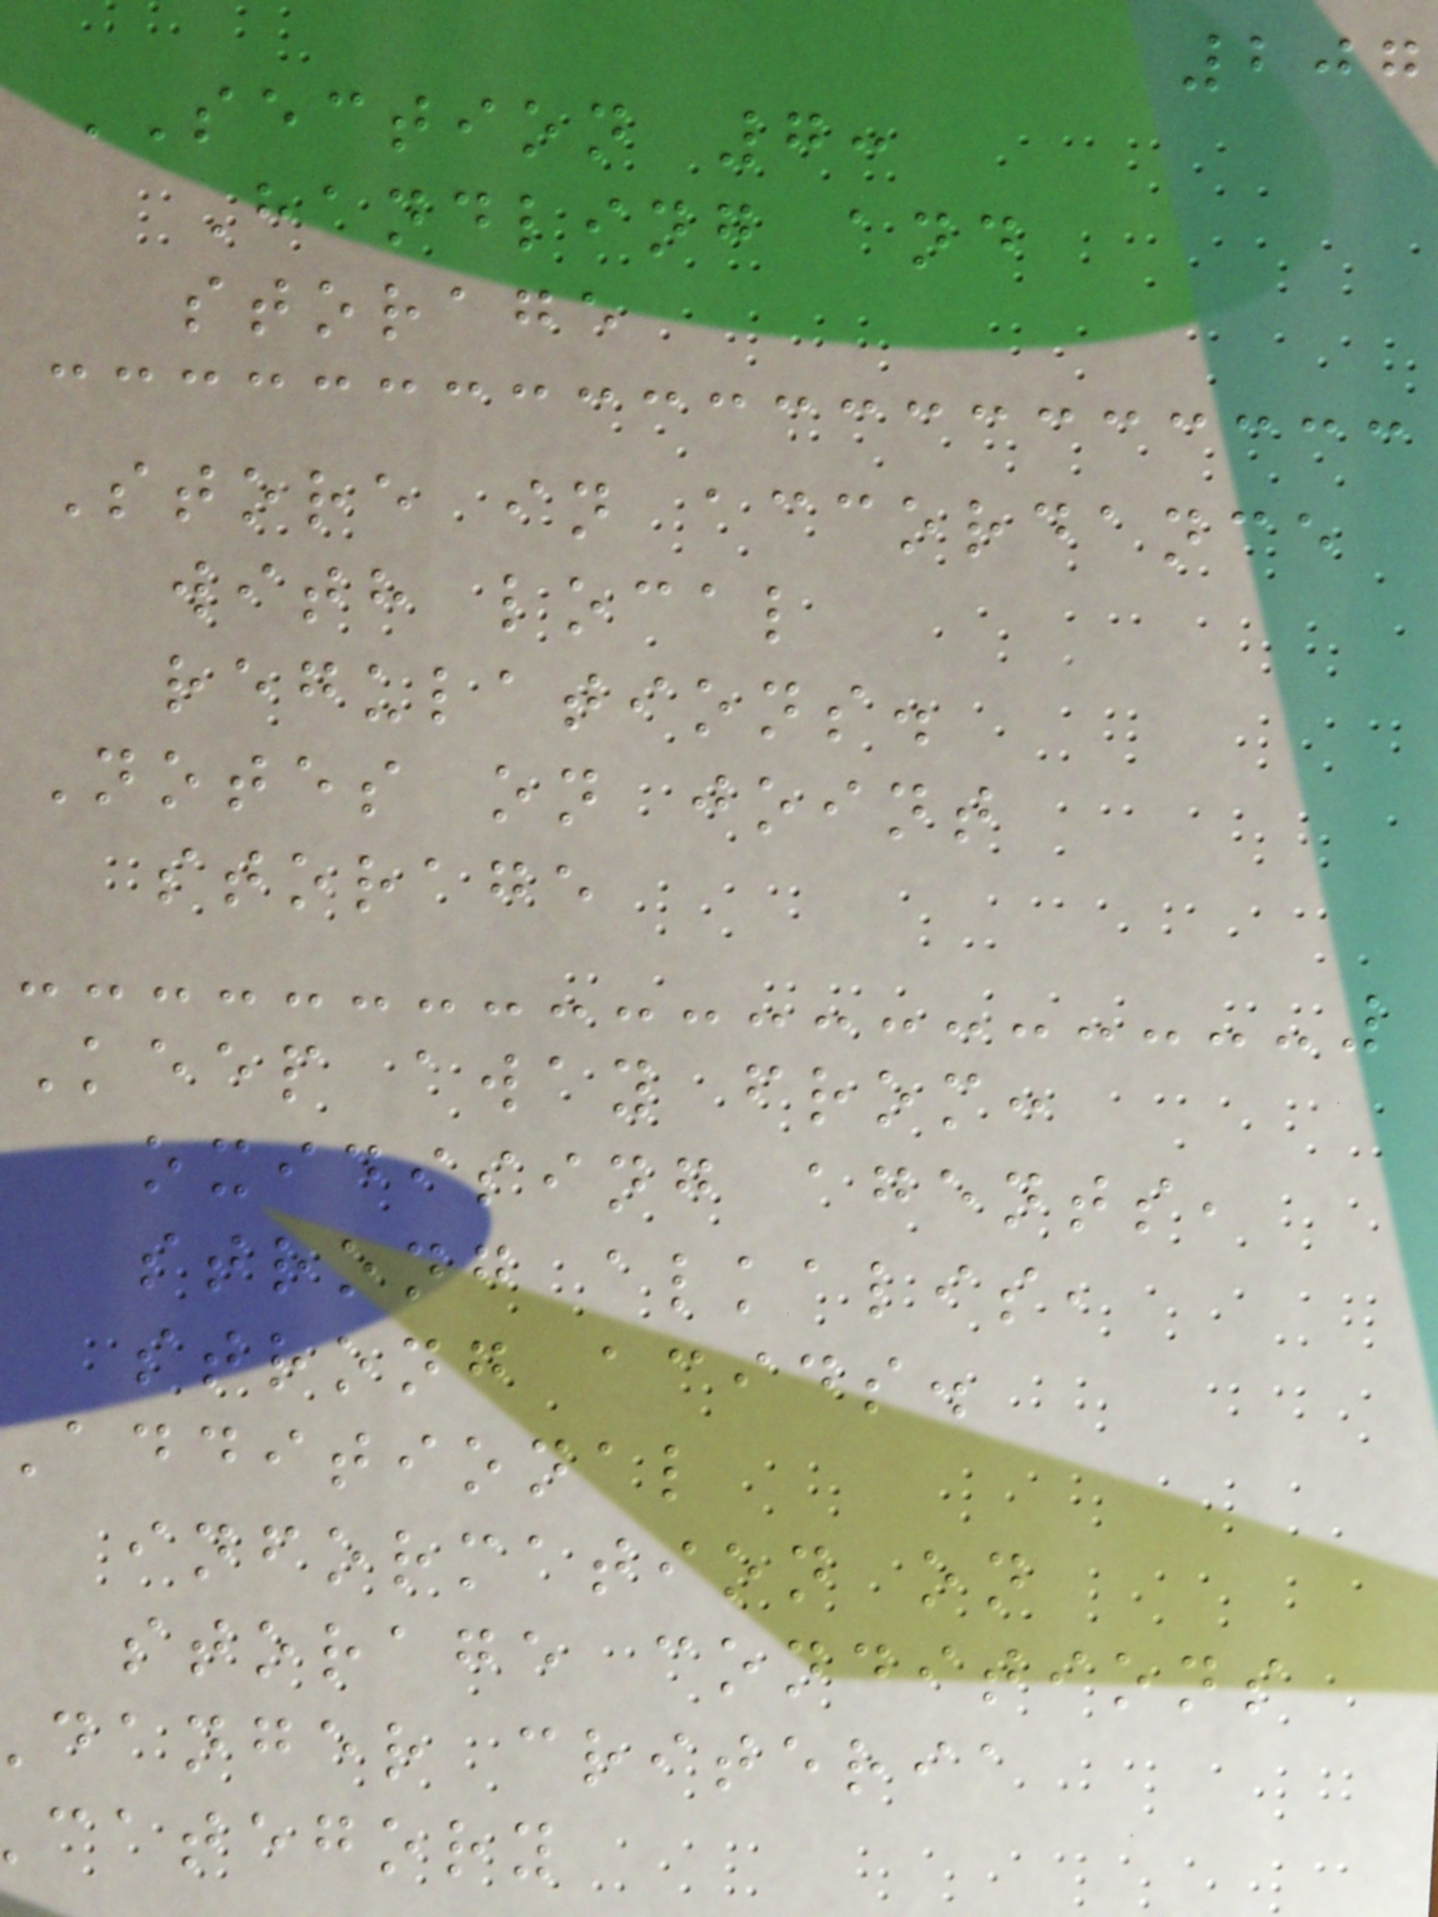207
SECTION 7:
Handling and
storage
Store in accordance
with local
regulations.
Notes on joint
storage
Keep away from:
oxidising agents,
strong alkalis,
strong acids.
additional
information on
storage conditions
danger criteria
category
